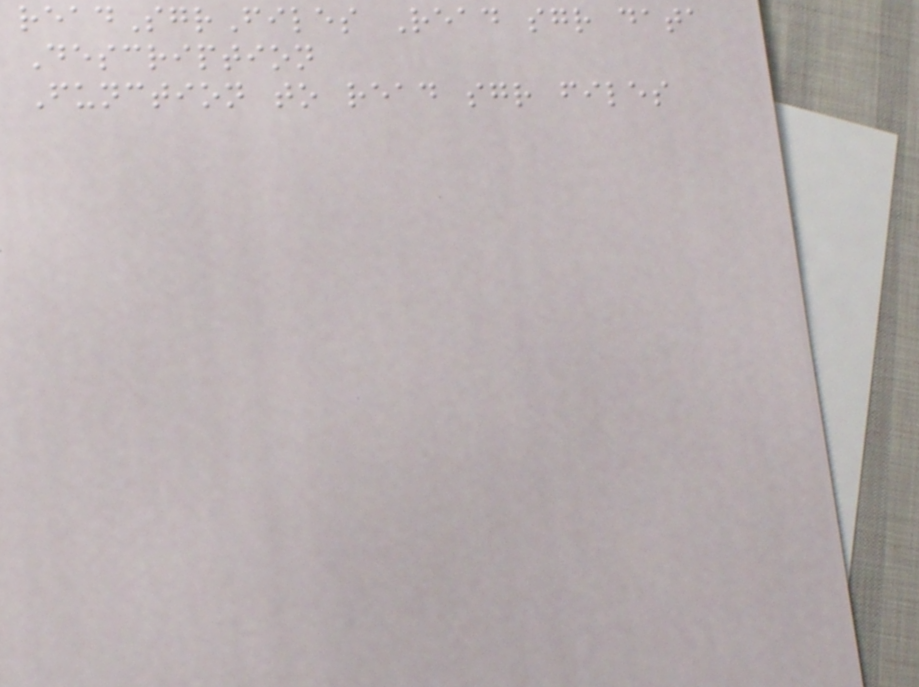readSgrFiles Read sgr data
Description
Function to read sgr files
